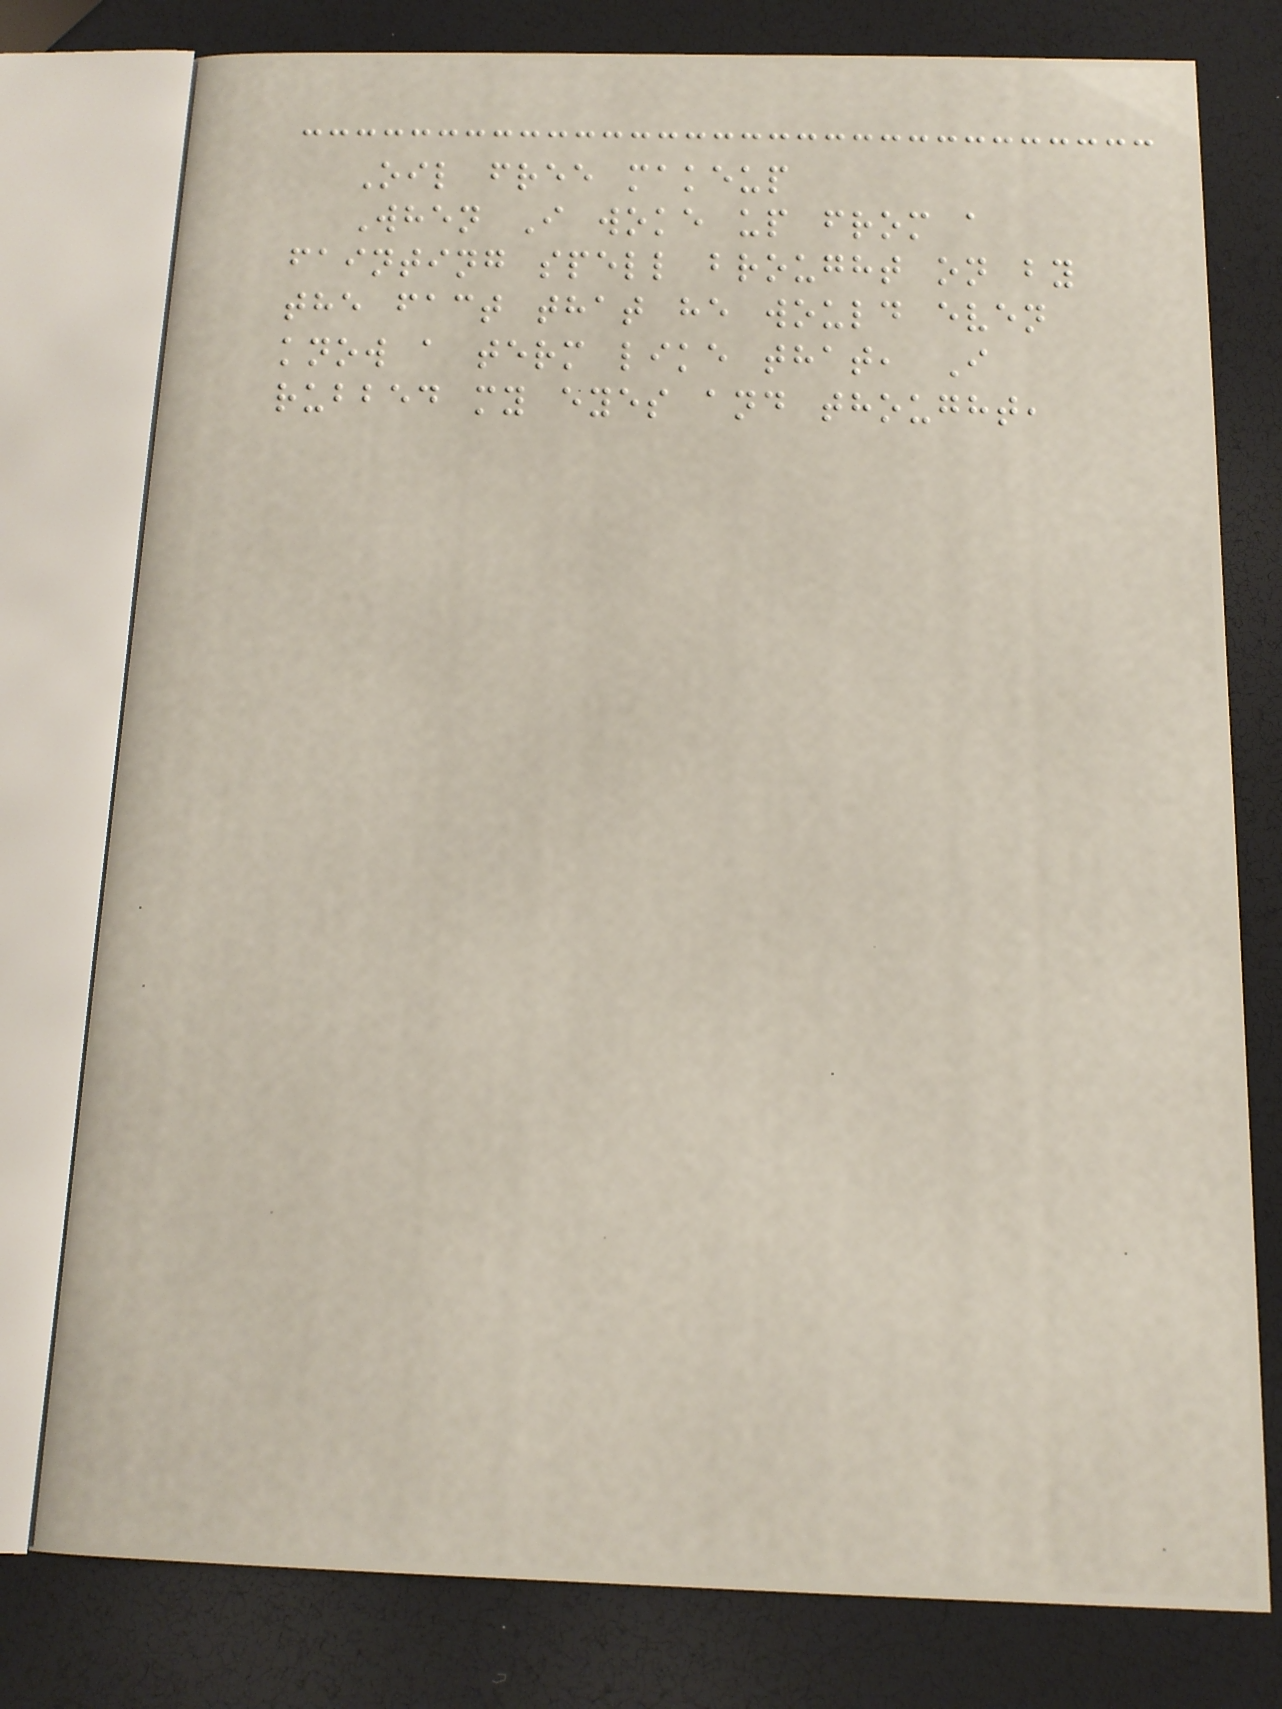Oil free makeup
When I woke up from a
fainting spell brought on by
the fact that he would even
know a term like that, I
rubbed my eyes and thought,
